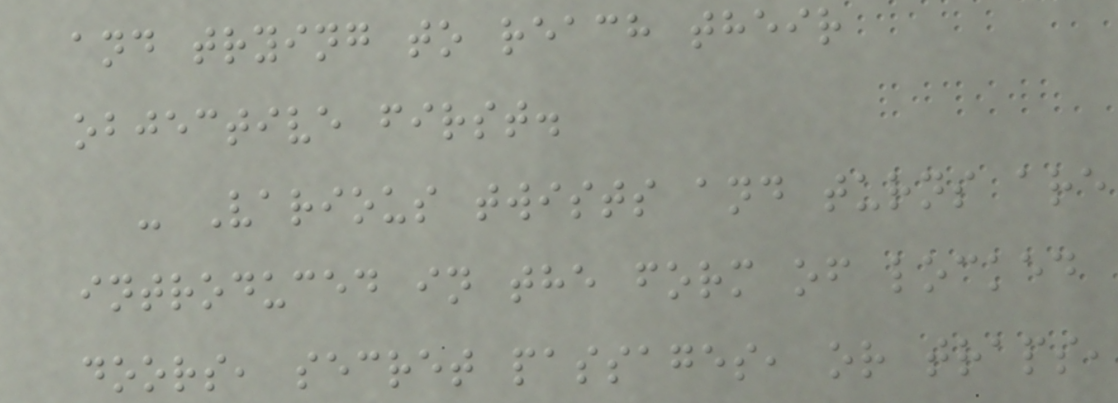and trying to reach their
objective first.
- Various twists and turns are
introduced in the form of locked
doors, secret passages, or traps,
